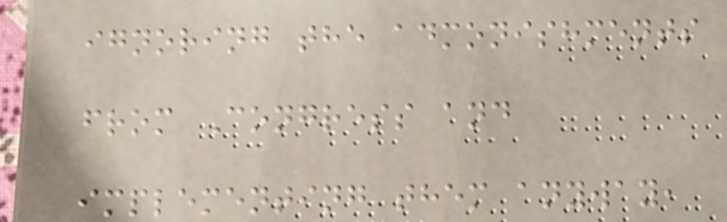ignoring the admonishments
from Congress and
implementing them anyway,
